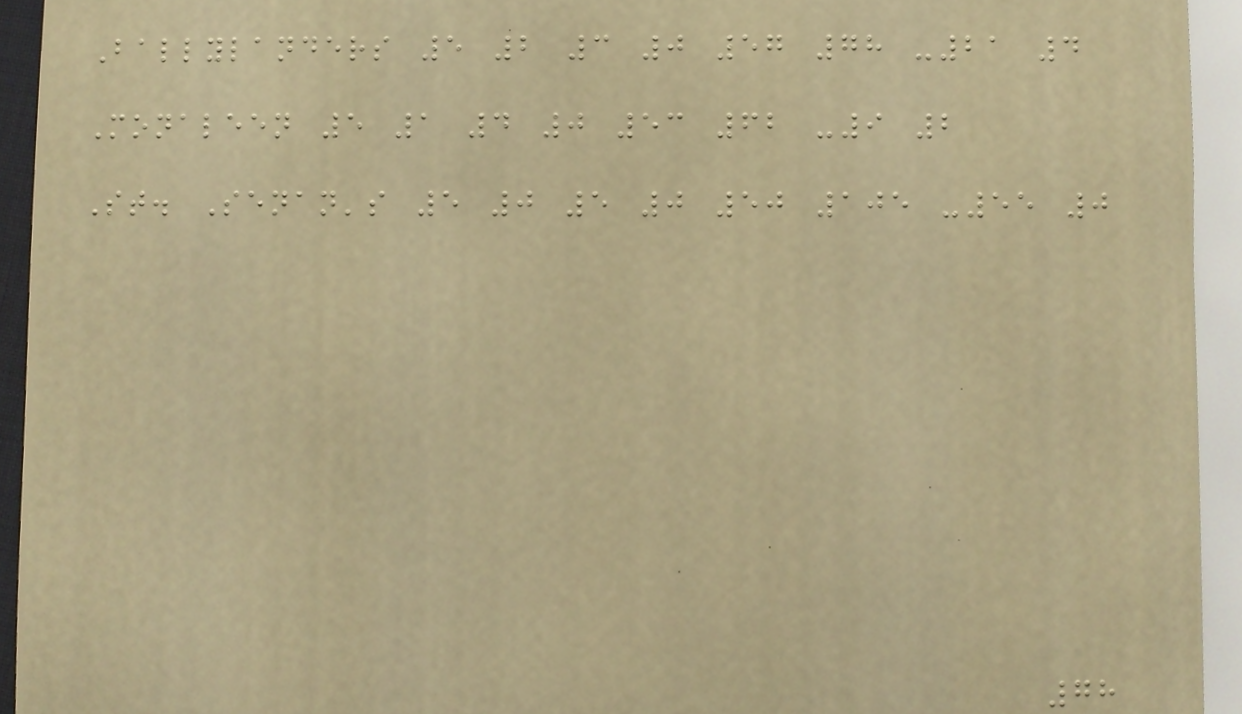Ballylanders 5 2 3 0 57 78 -21 4
Monaleen 5 1 4 0 53 62 -9 2
St. Senan's 5 0 5 0 50 105 -55 0
78
